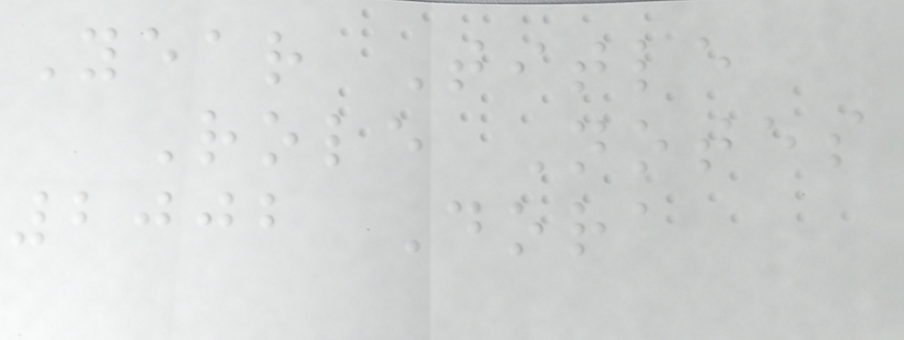Year Title
Role Notes
2002 Dora
